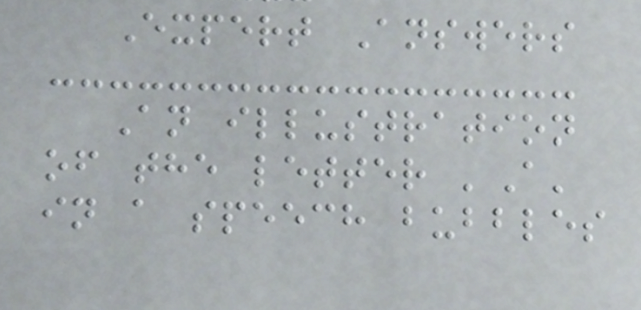Expert Answers
An illustration
of the letter 'A'
in a speech bubbles
